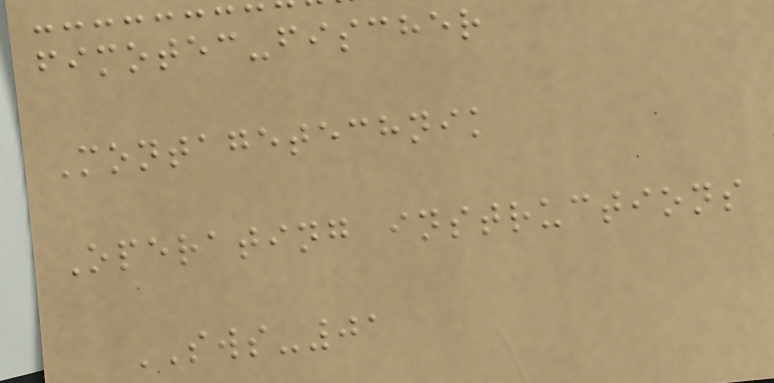fimotec-fischer
Montagetechnik
Operating instructions
SWS-01
